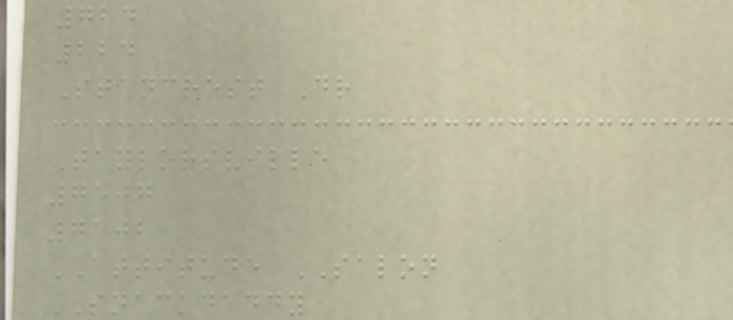724
224
Stancrest Dr
Taylorsville
7507
7102
ATTITUDE SALON
SNACKDADDY
